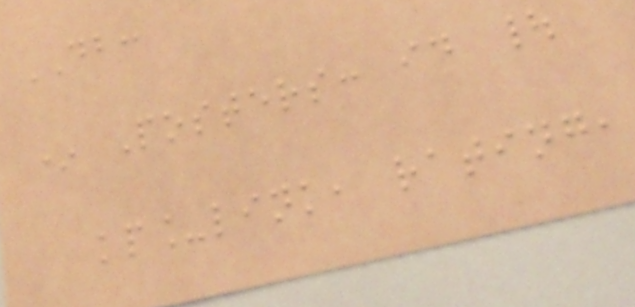DB:
* Posters: id |
kp_link, rating,
